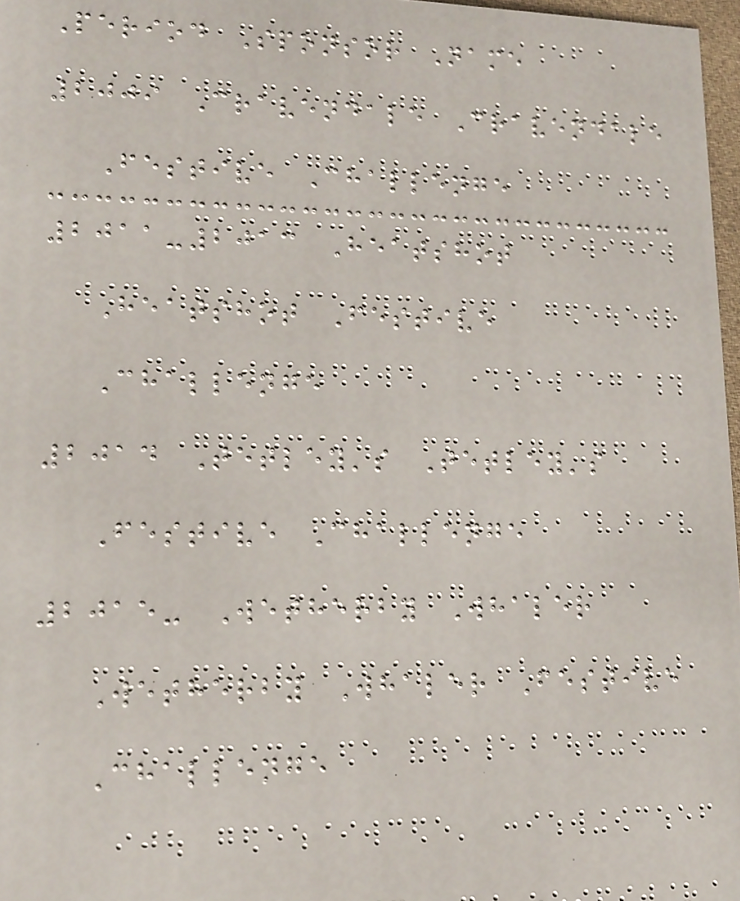Period Sponsor Name
2009 Cravendale Cravendale
Festive Challenge
2011-2013 Heatshot
Heatshot Festive
Challenge
2014 Tetley's Tetley's
Festive Challenge
2015- Wetherby Whaler
Wetherby Whaler Festive
Challenge
